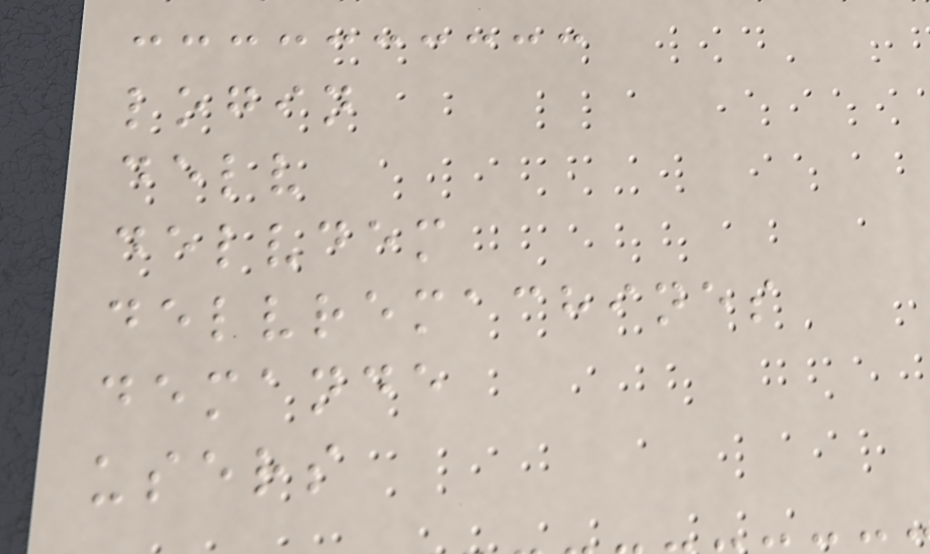login
delv
delvdem
delvremachines
demande
users
